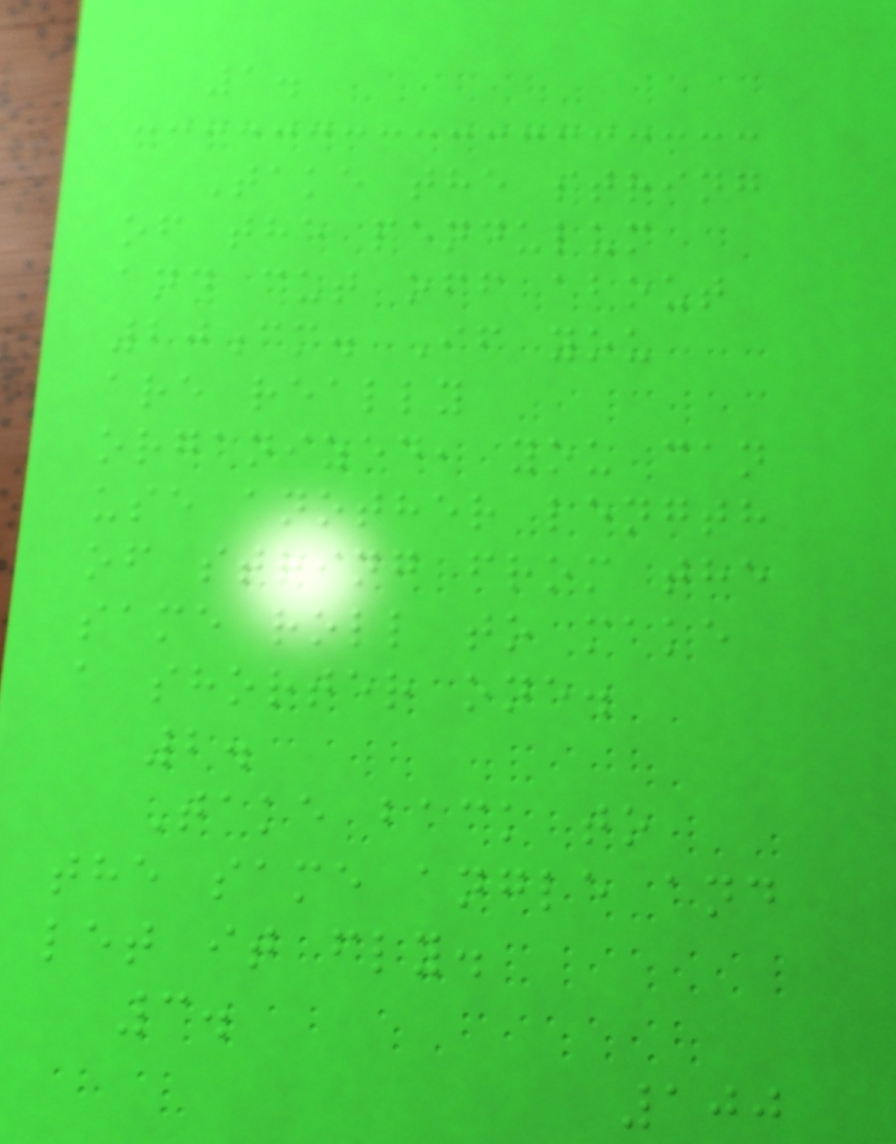1.
Take the string
of the pendulum
and cut off about
20cm. If you
are really
organized, you can
use another length
of string from the
same roll to make
a shorter one.
2.
Take back to
the same angle and
let it fly.
3.
100
